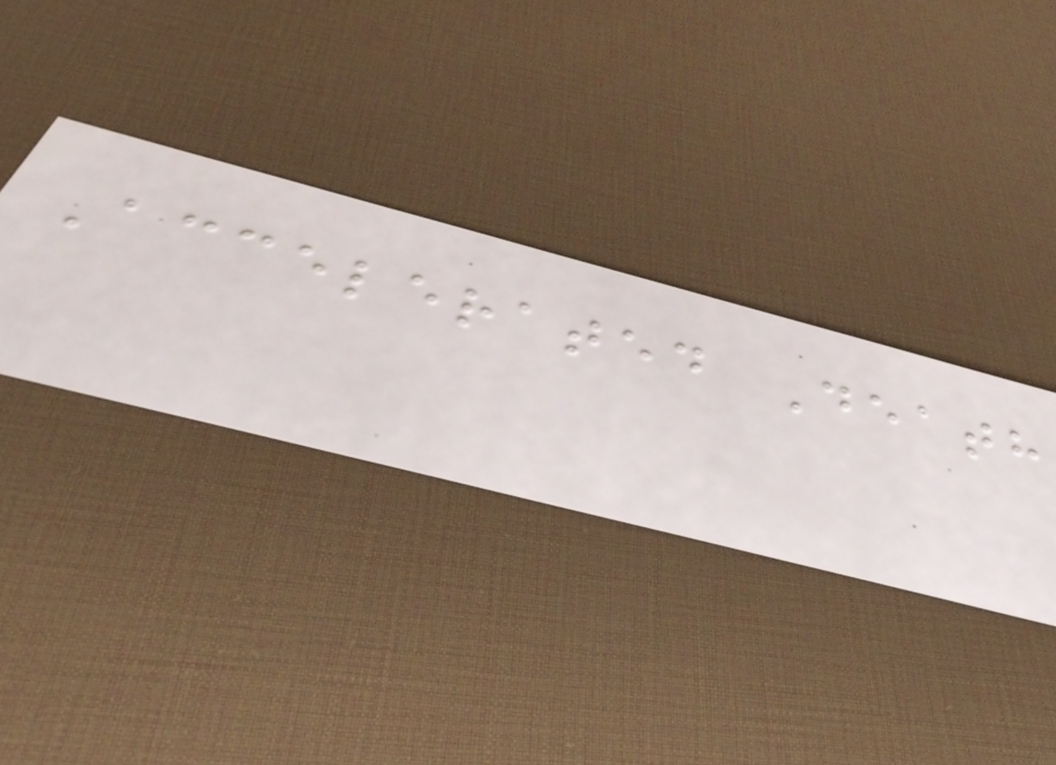Accelerated Death
